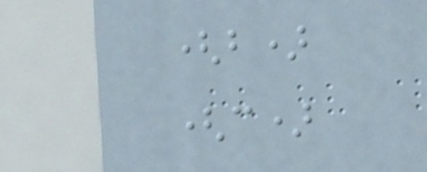(b)
(c)
